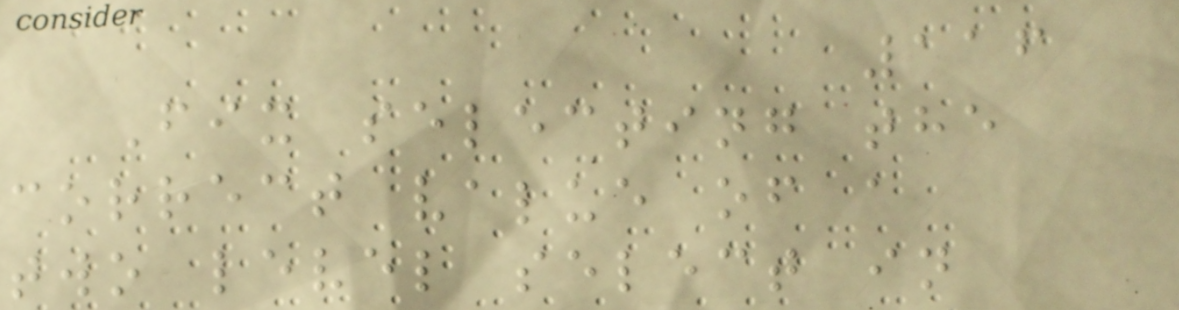116
Fix selecting the
correct value of a
two level select in
